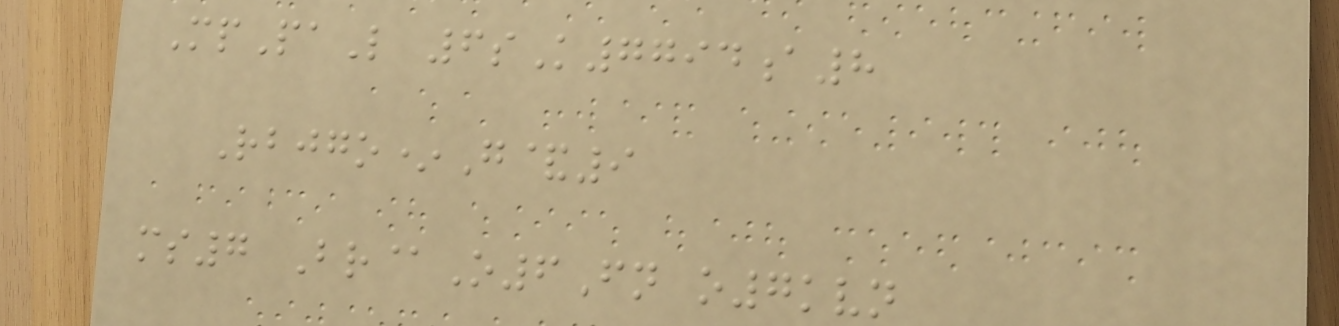MpPaL 6sK7794a8
Rbjgo*G&9
ms7 Br@O6Fn o7kvn
